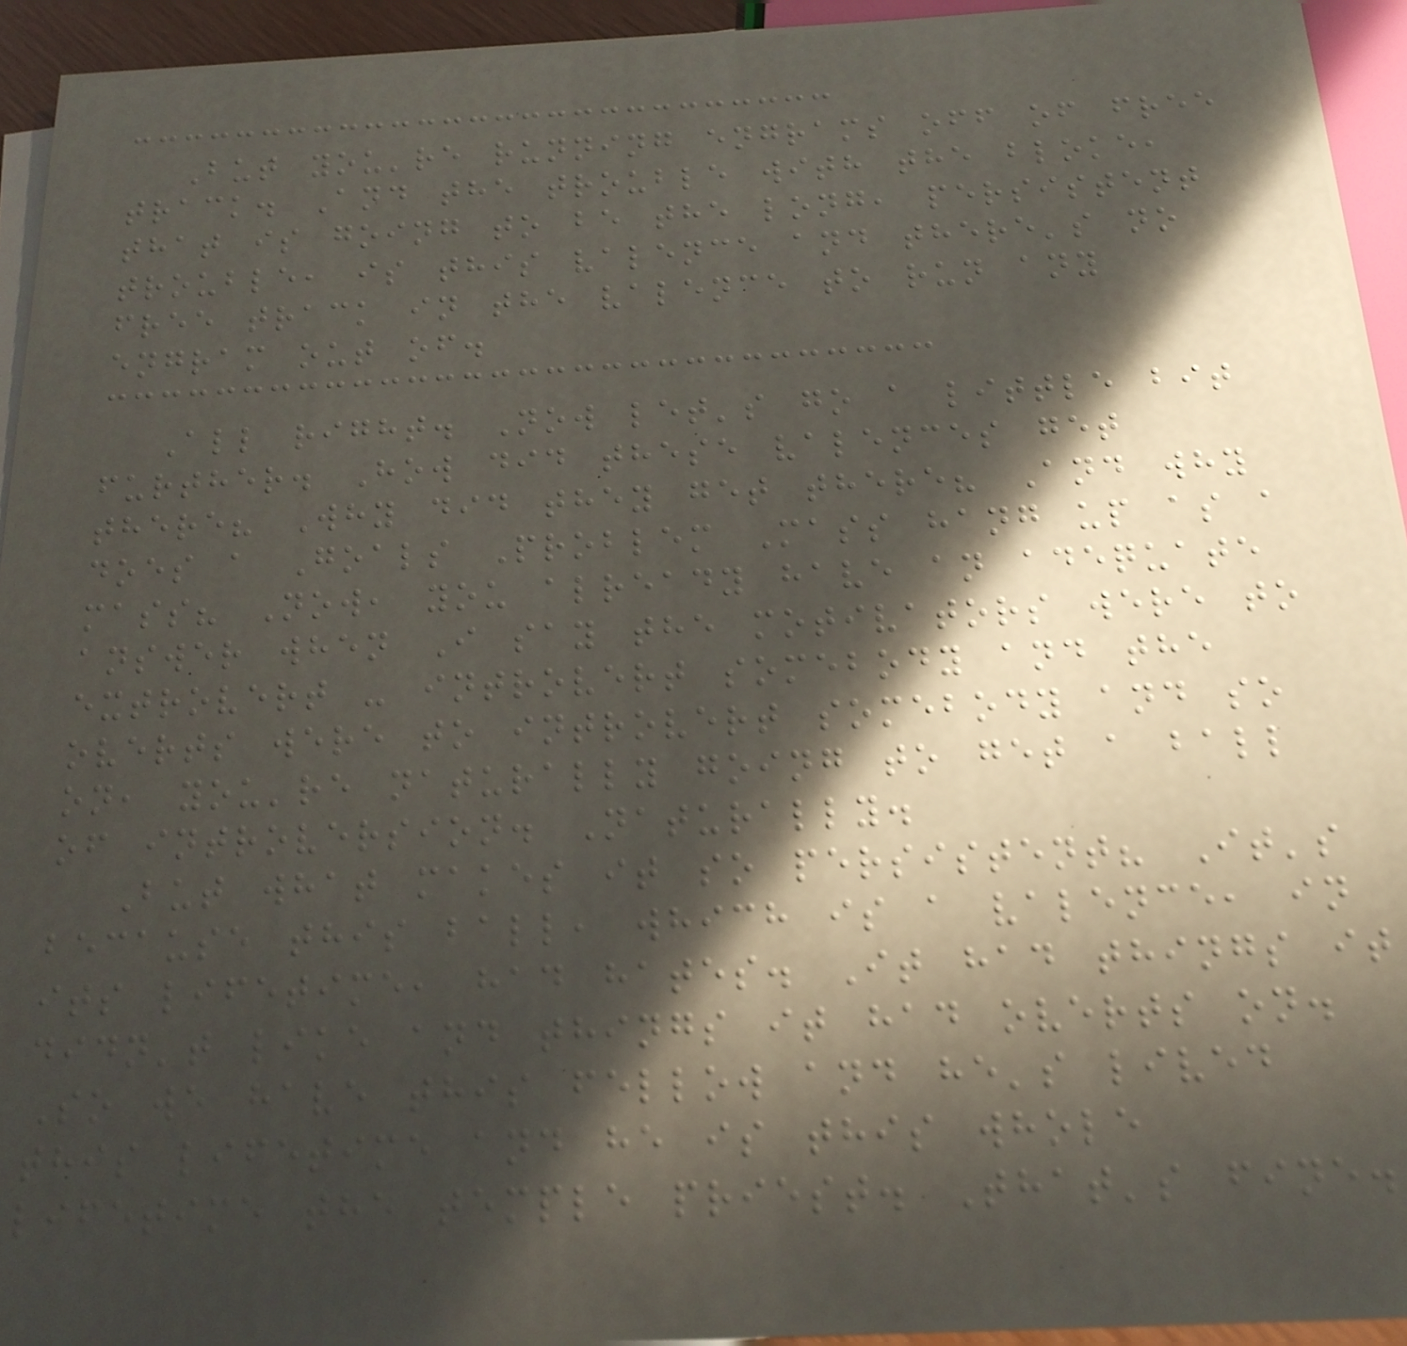But you're running engrams off of free
track. And the trouble with the bloke,
that is going to be the long, persistent
trouble, is this valence and there's no
free track in the valence to run any
engram out of.
All right. Now let's go a little bit
further. How did these valences get
there? Why did they get there? And why
does a Goals Problem Mass hang up as a
mass? Now, you already have an adequate
answer when I say the motivators were to
extrovert - introvert somebody and the
overts were to introvert somebody and so
on, you're naturally going to get a ball
of introversion. Naturally.
But what makes it so persistent? It's
because this ball, which is a valence, in
its lifetime, had hates. It had things it
didn't like and things it had overts on.
So we have this fellow and he's lived
this lifetime and he is this whole
lifetime the temple priest. That's fine.
